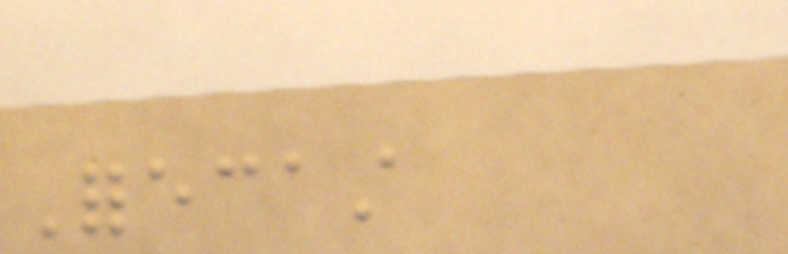Forecast
